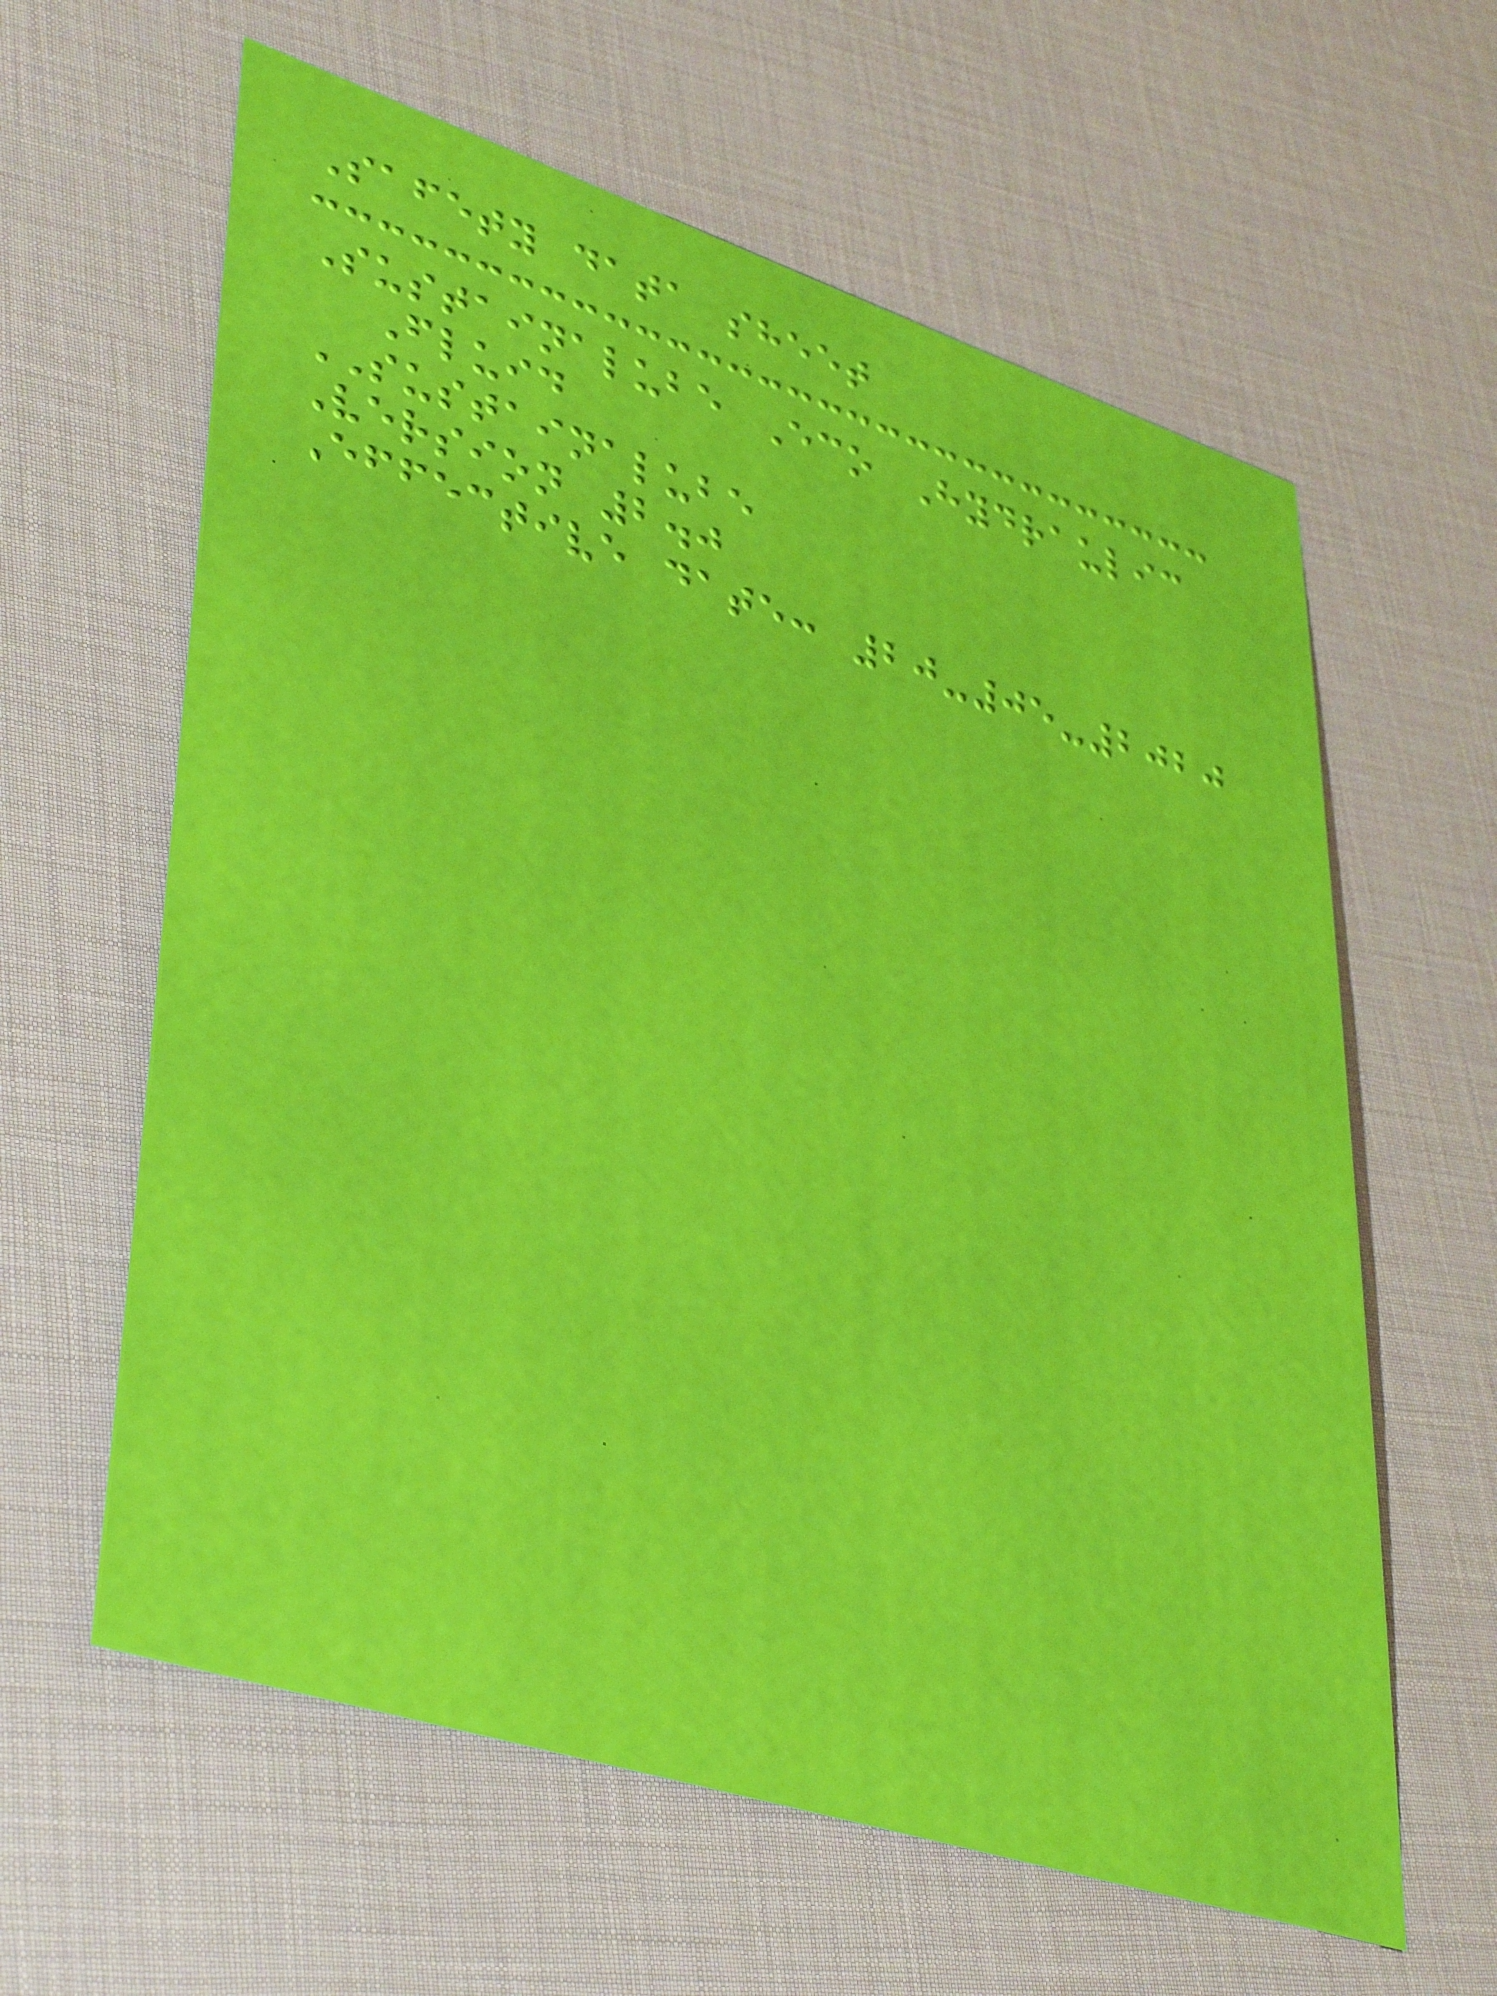Safety data sheet
Sustainalube Eco Hydraulic
Fluid
SUSTAINALUBE
Version 2.0
Effective date: 20-05-2020
